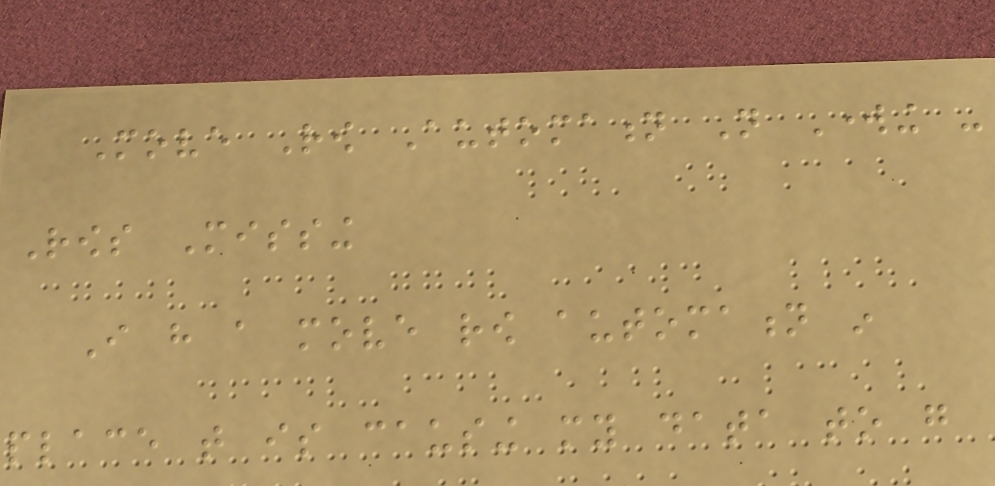Move Row Automation Not Working -
Rows Missing
I have a move row automation in
place that is causing my data to go
